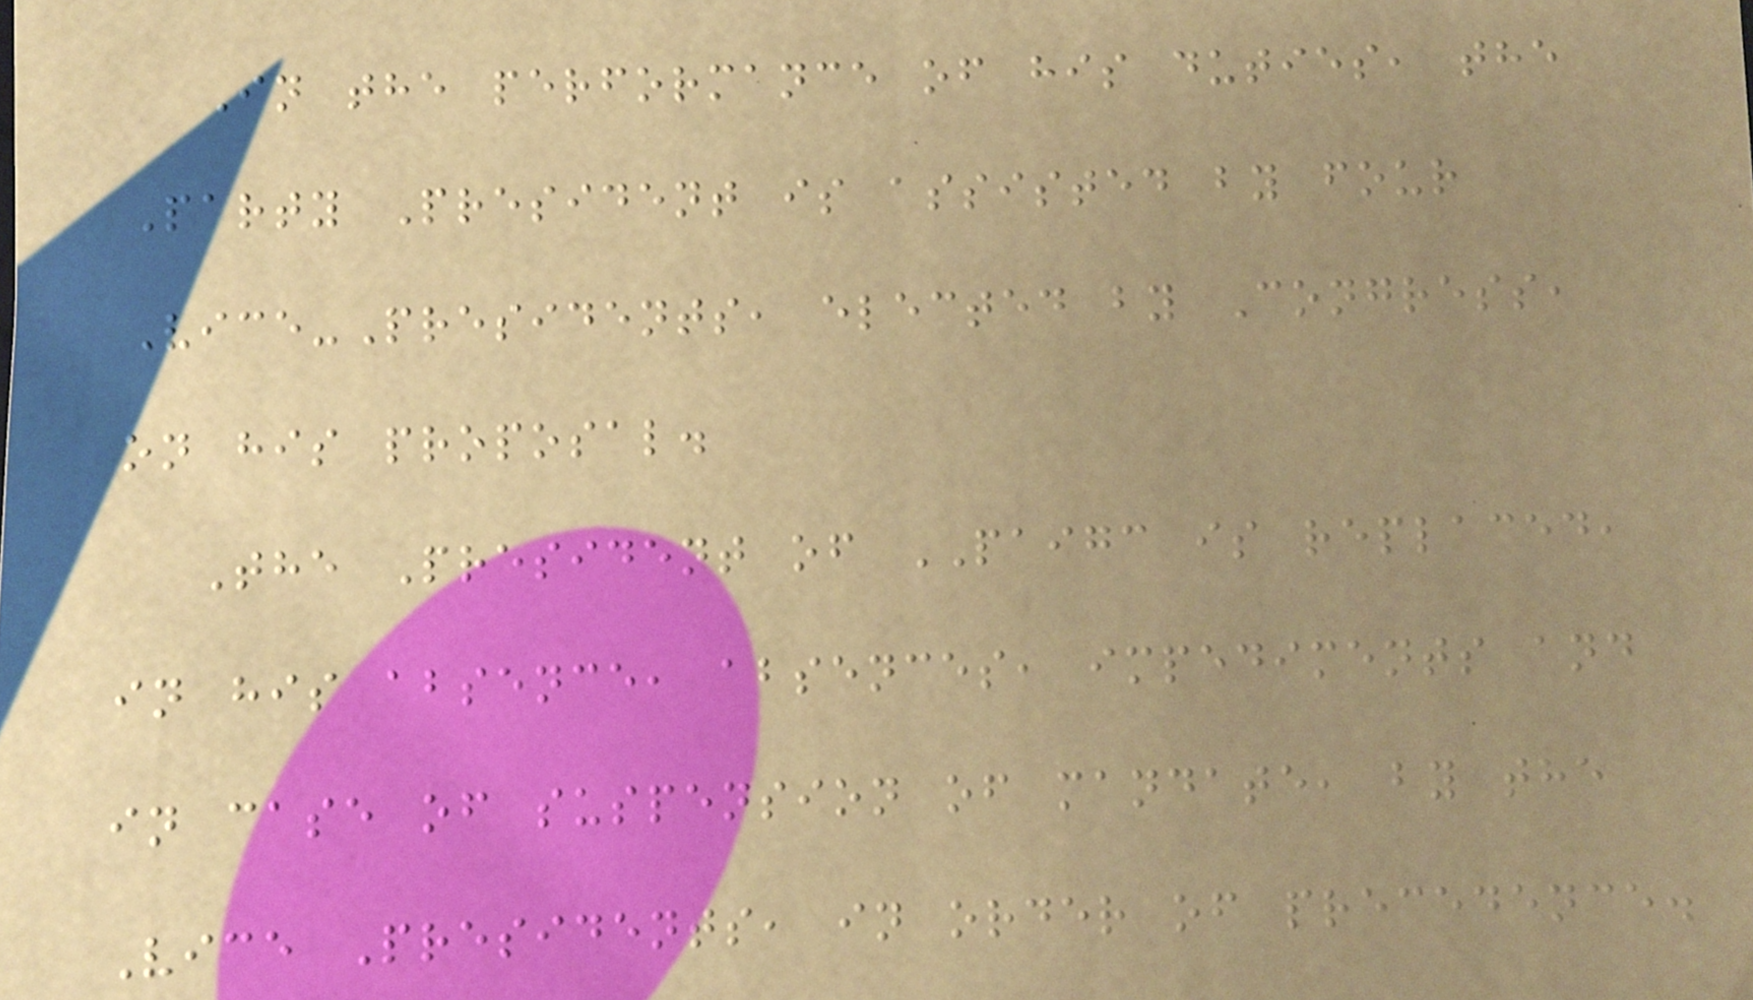In the performance of his duties, the
Party President is assisted by four
Vice-Presidents, elected by Congress,
on his proposal.
The President of PAIGC is replaced,
in his absence, absences, impediments and
in case of suspension of mandate, by the
Vice Presidents, in order of precedence.
